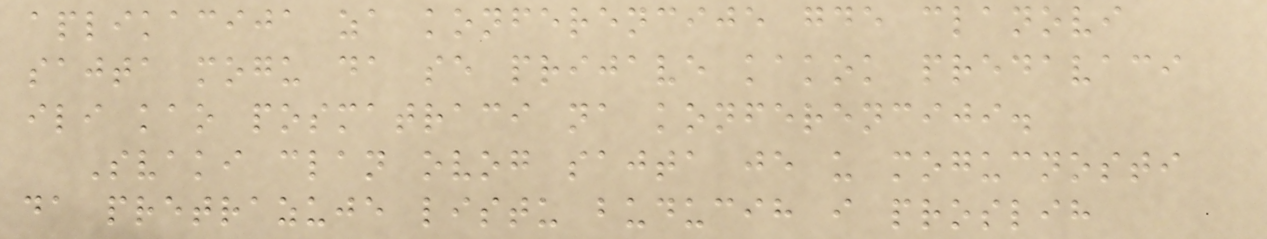aplikacija za konferencije gde clanovi
sajta mogu da se prijave kakok predavaci
ili kao posmatraci na konferenciji.
Svaki clan ovog sajta je u mogucnosti
da pretrazuje listu buducih i proslih
